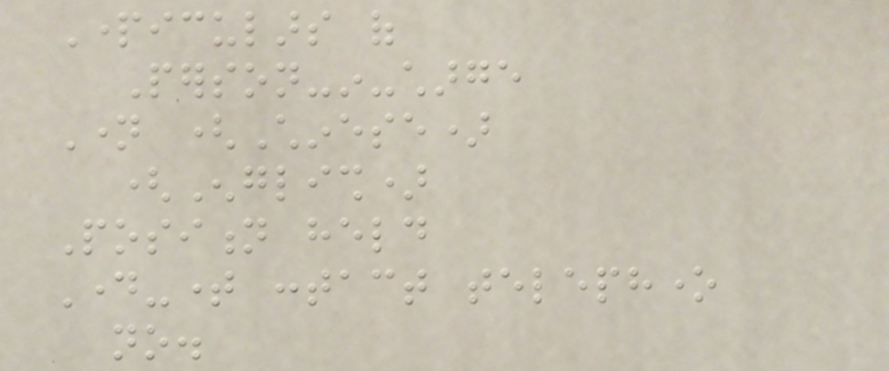Particulars of
Person-in-charge
Name (Chinese)
(English)
Position held
Day-time contact telephone
no.
